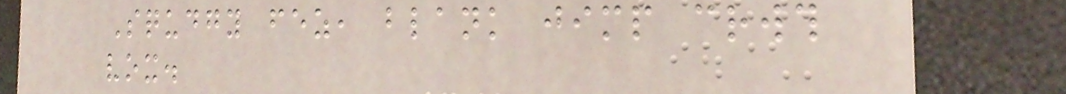Squdgy fez, blank jimp crwth
vox.
